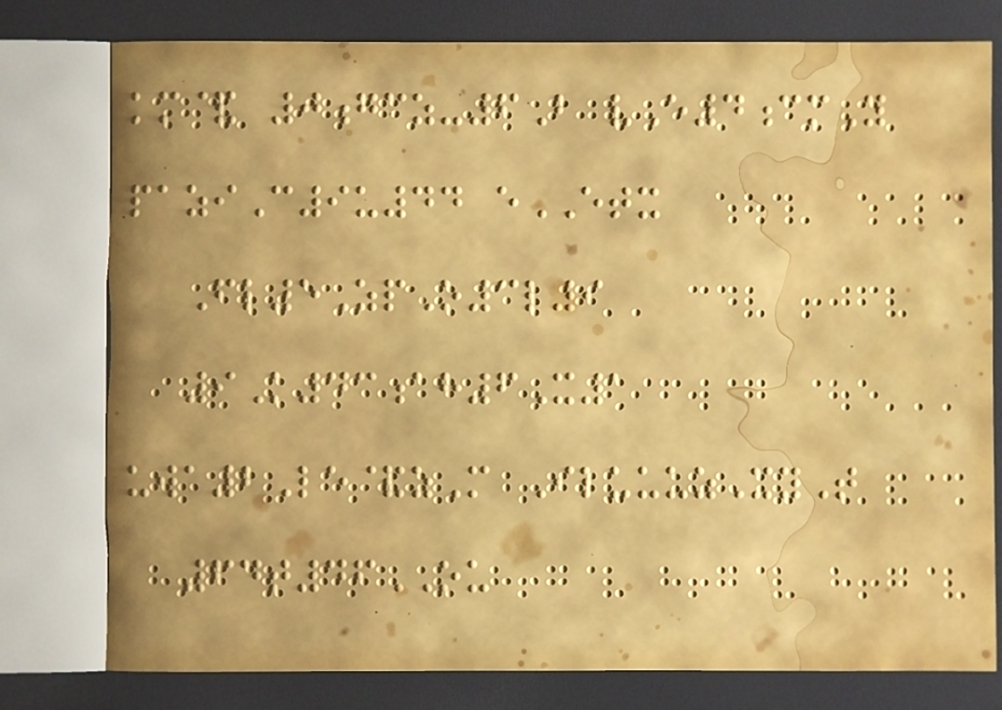km& 0gcz-6B vE4cmY
paziC9u44 eETX
Fl5ZpO3l9
9K43ah6X1
uwa2Le&zM IluuuzXyT
64t46OU
